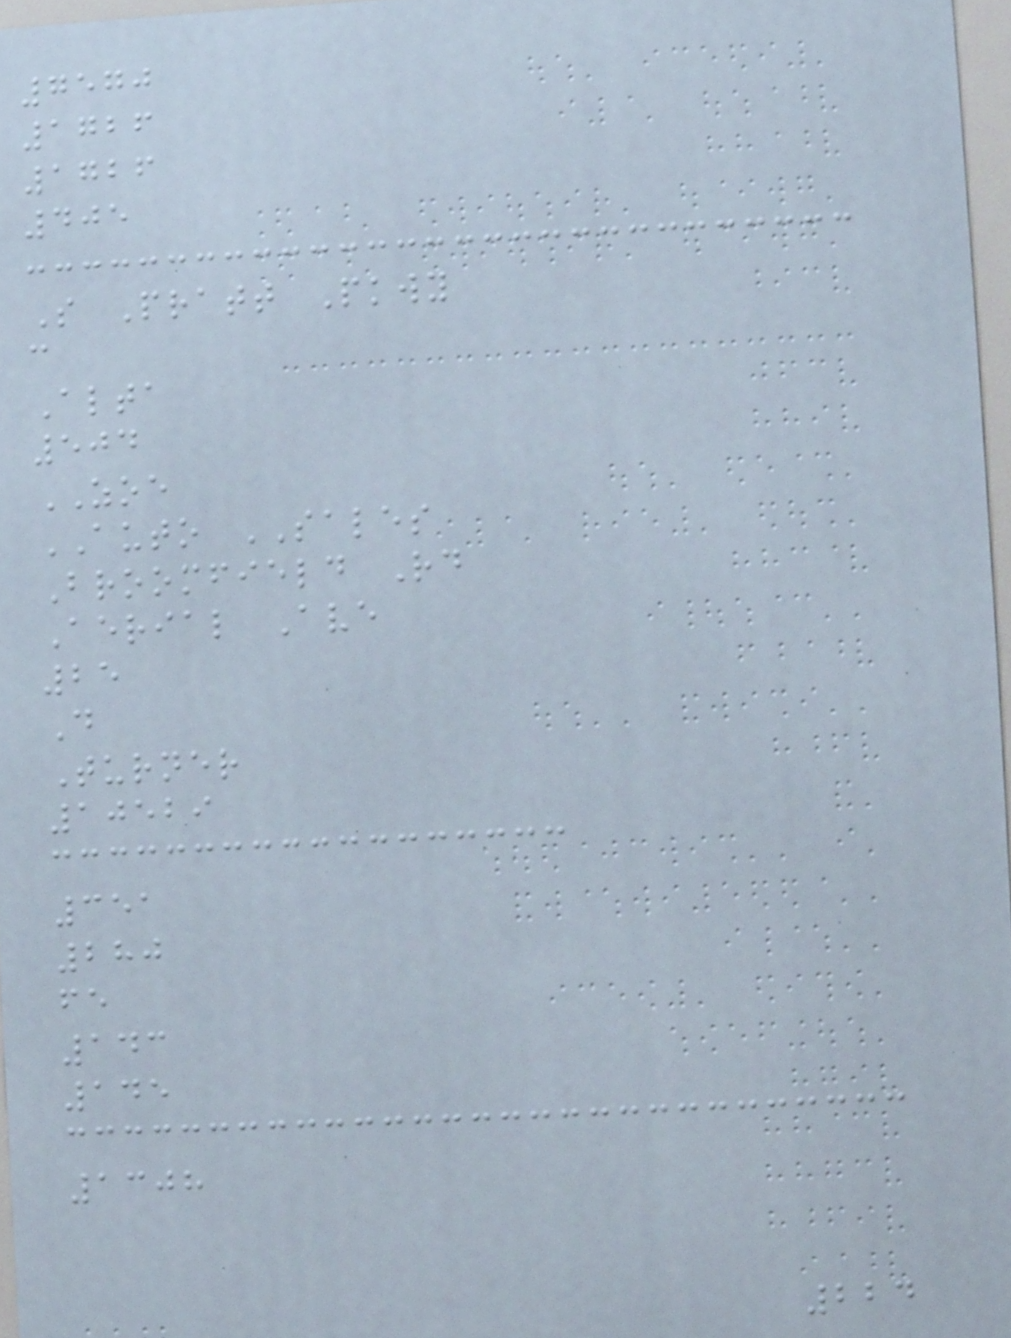7570
1726
1726
405
S Pratt Pkwy
c
Alta
504
ZOE
AUTO SALES
Broomfield Rd
Aerial Ave
25
D
Turner
10529
351
280
fe
143
145
1308
224
